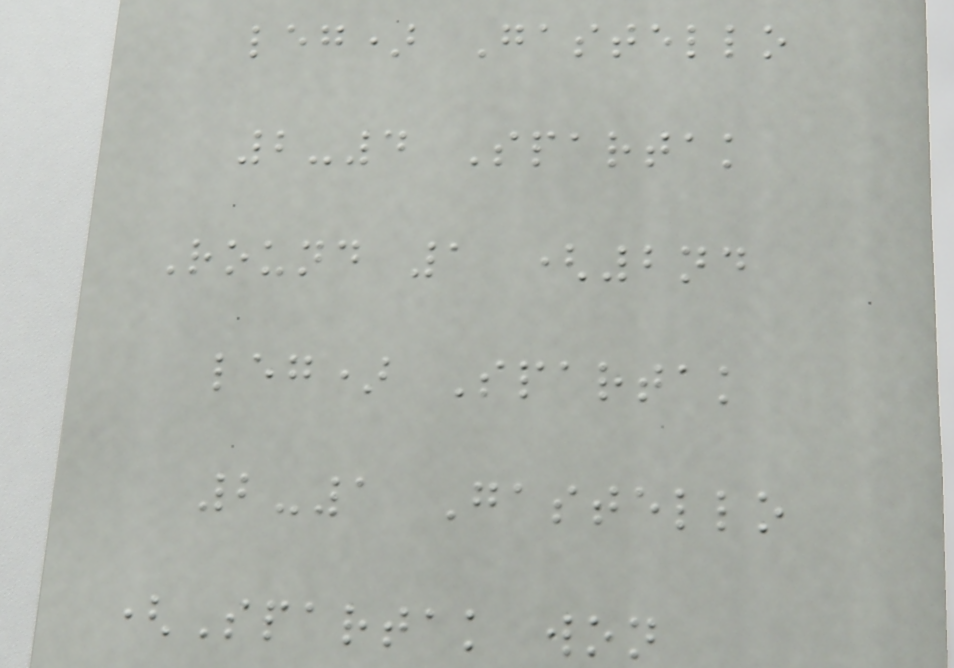leg) Gastello
2-4 Spartak
Round 1 (2nd
leg) Spartak
2-1 Gastello
(Spartak won
